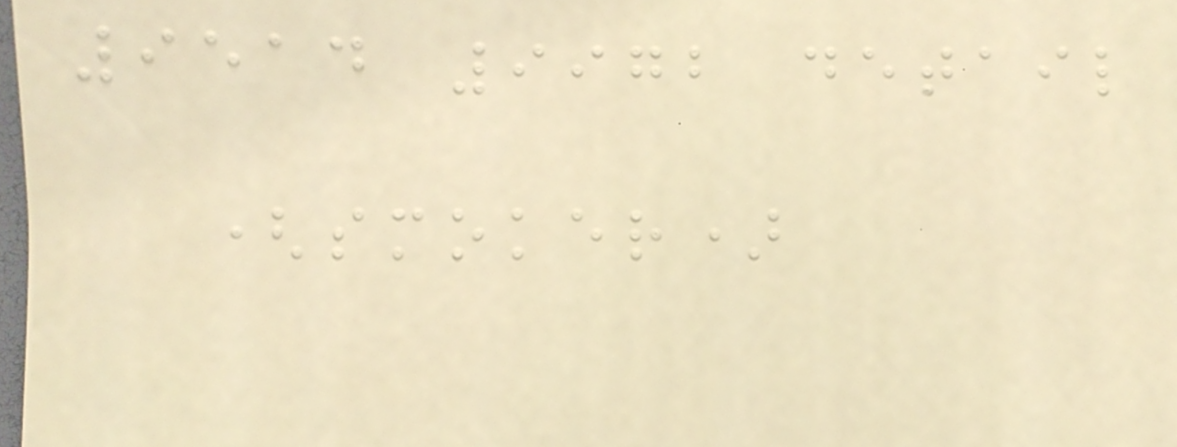9514 9972 detail
(smoker)
